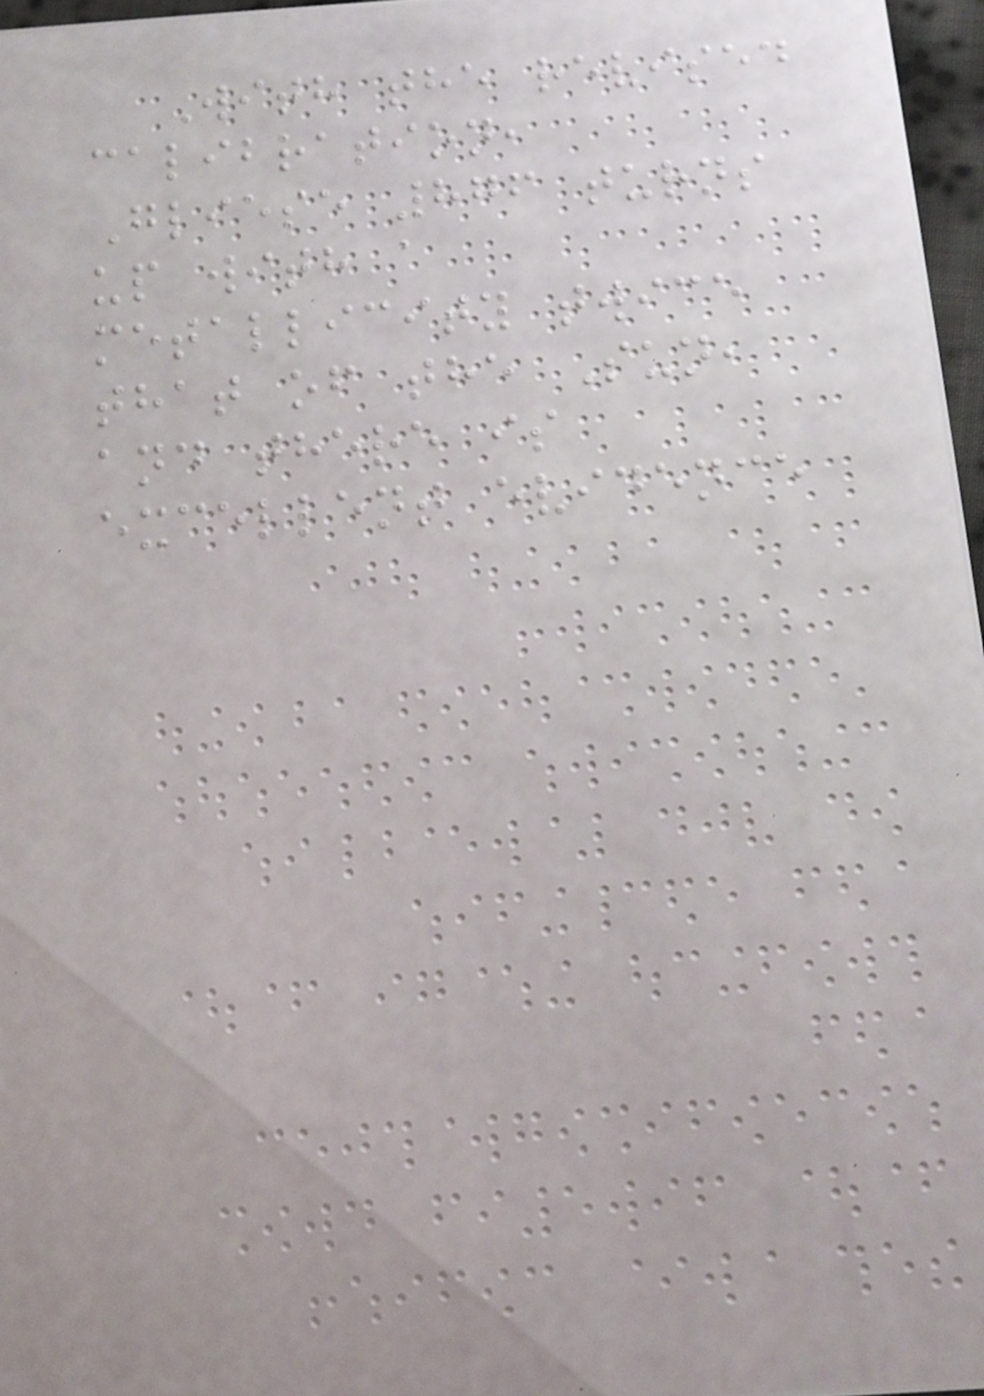With the revised
calibration,
Gliese 876 turns
up with a
metallicity twice
that of the Sun,
and there is
excellent evidence
